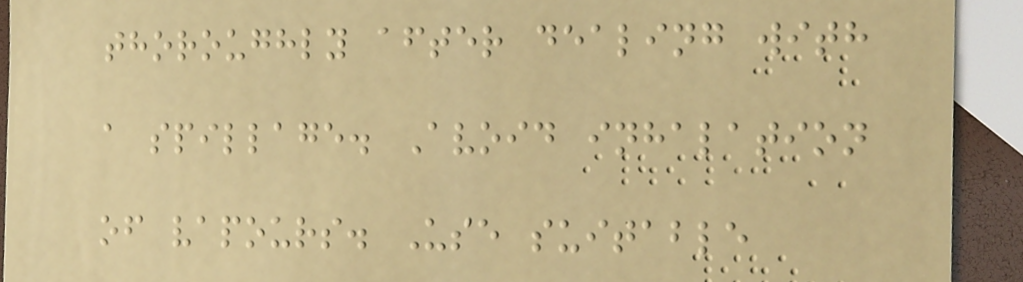thoroughly after dealing with
a spillage. Avoid inhalation
of vapours. Use suitable
